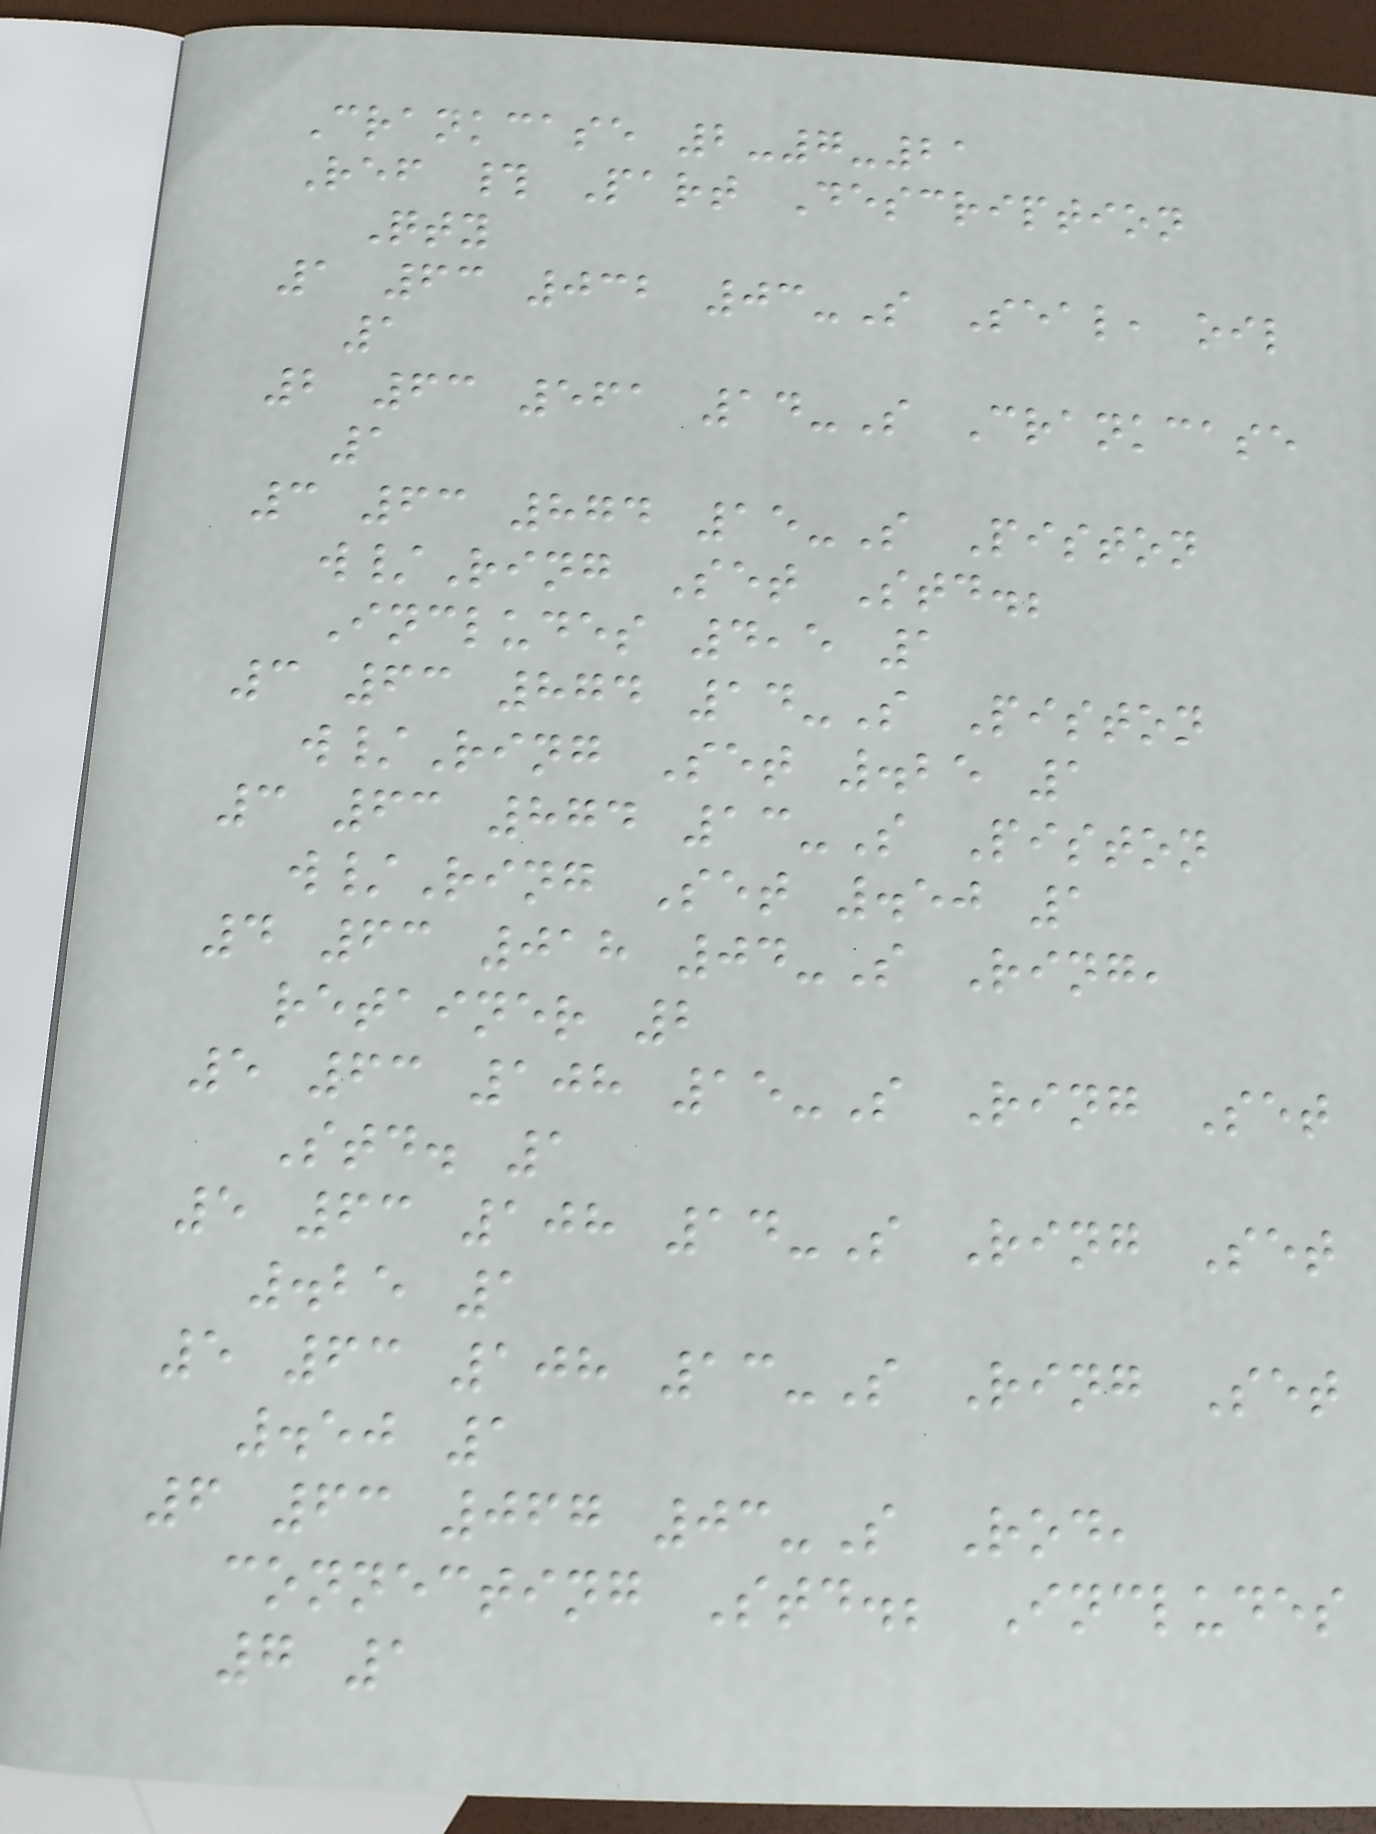Crankcase 2-7-21
Ref # Part Description
Qty
1 63 032 03-S Seal, oil
1
2 63 561 14-S Crankcase
1
3 63 874 15-S Piston
w/Ring Set Std.;
Includes 4,5 1
3 63 874 14-S Piston
w/Ring Set .25 1
3 63 874 13-S Piston
w/Ring Set .50 1
4 63 018 04-S Ring,
retainer 2
5 63 108 15-S Ring Set
Std. 1
5 63 108 14-S Ring Set
.25 1
5 63 108 13-S Ring Set
.50 1
6 63 067 03-S Rod,
connecting Std.; Includes
7 1
